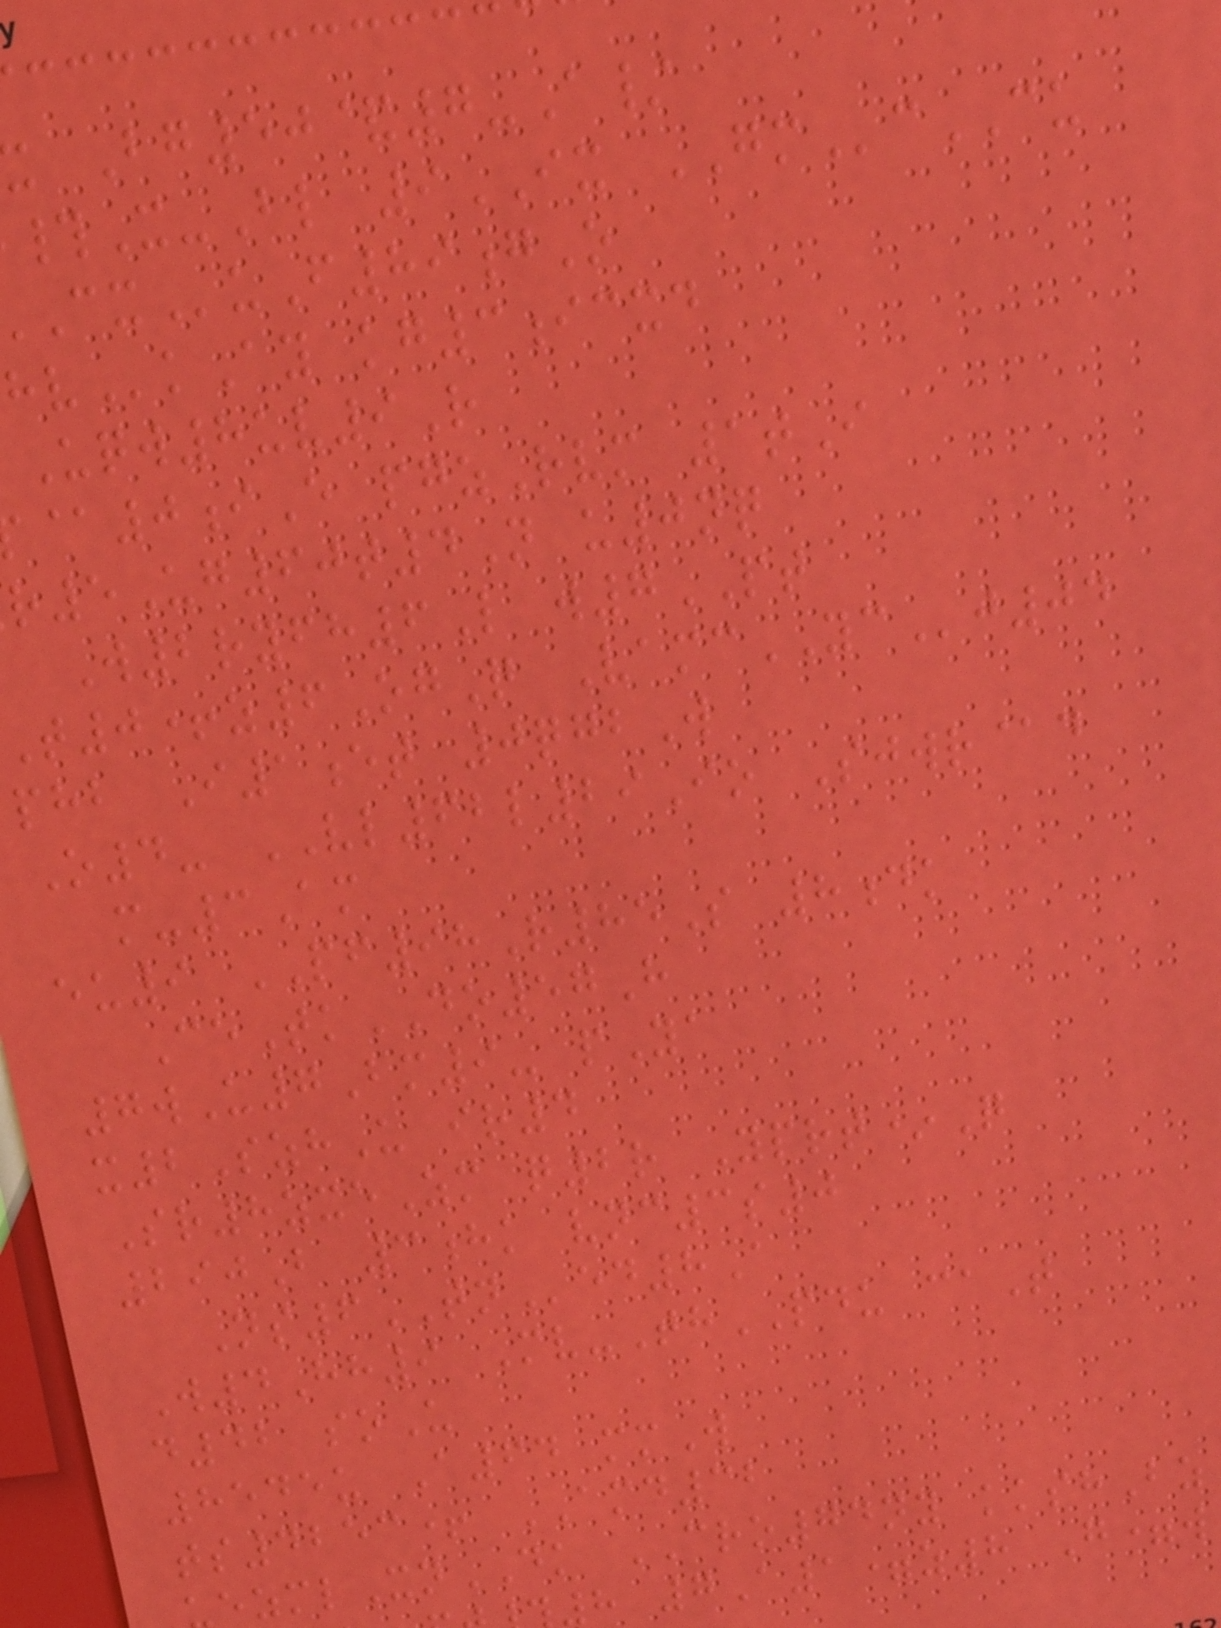Bg50&7-A/
#X-Bl 9IX GMcCU
uF89gO
kAy kg3icxd
Uqw8uv9R
@0iE pgzRvm 1tI
5Ug60t4N u0nq
W2ryfh6L w7PT
0+z6OgQ VamcYCj04
phb I1et 0qgbW
O4- VL62l29Io Sjwr@d
m-3Am
eu9 PF98R85S 8dk
CeTkDO57H
7wU7Bm9- pYa
x2SzhU ir4
Sr8zxeZm q2r Yprt*Q
290B 3hk vnc3s0
Ns6TNed8A
W4Hh9 Mv-ThPDU caT
d42 soU
8545u A64 mmW
ts4253+ AMD32
ezmlXnDK CRO74ny kkshBz
8 7A1=z8 G=w
